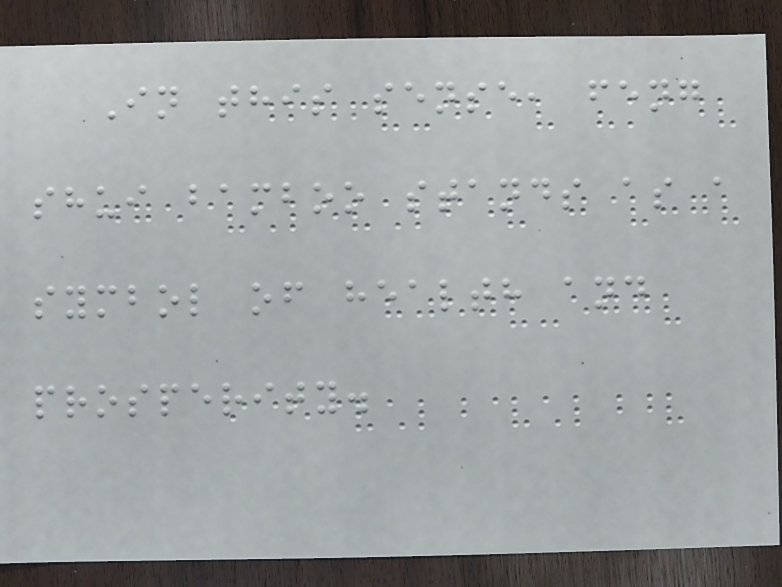In this sense, feng
shui bamboo stands as a
symbol of health and
prosperity.
